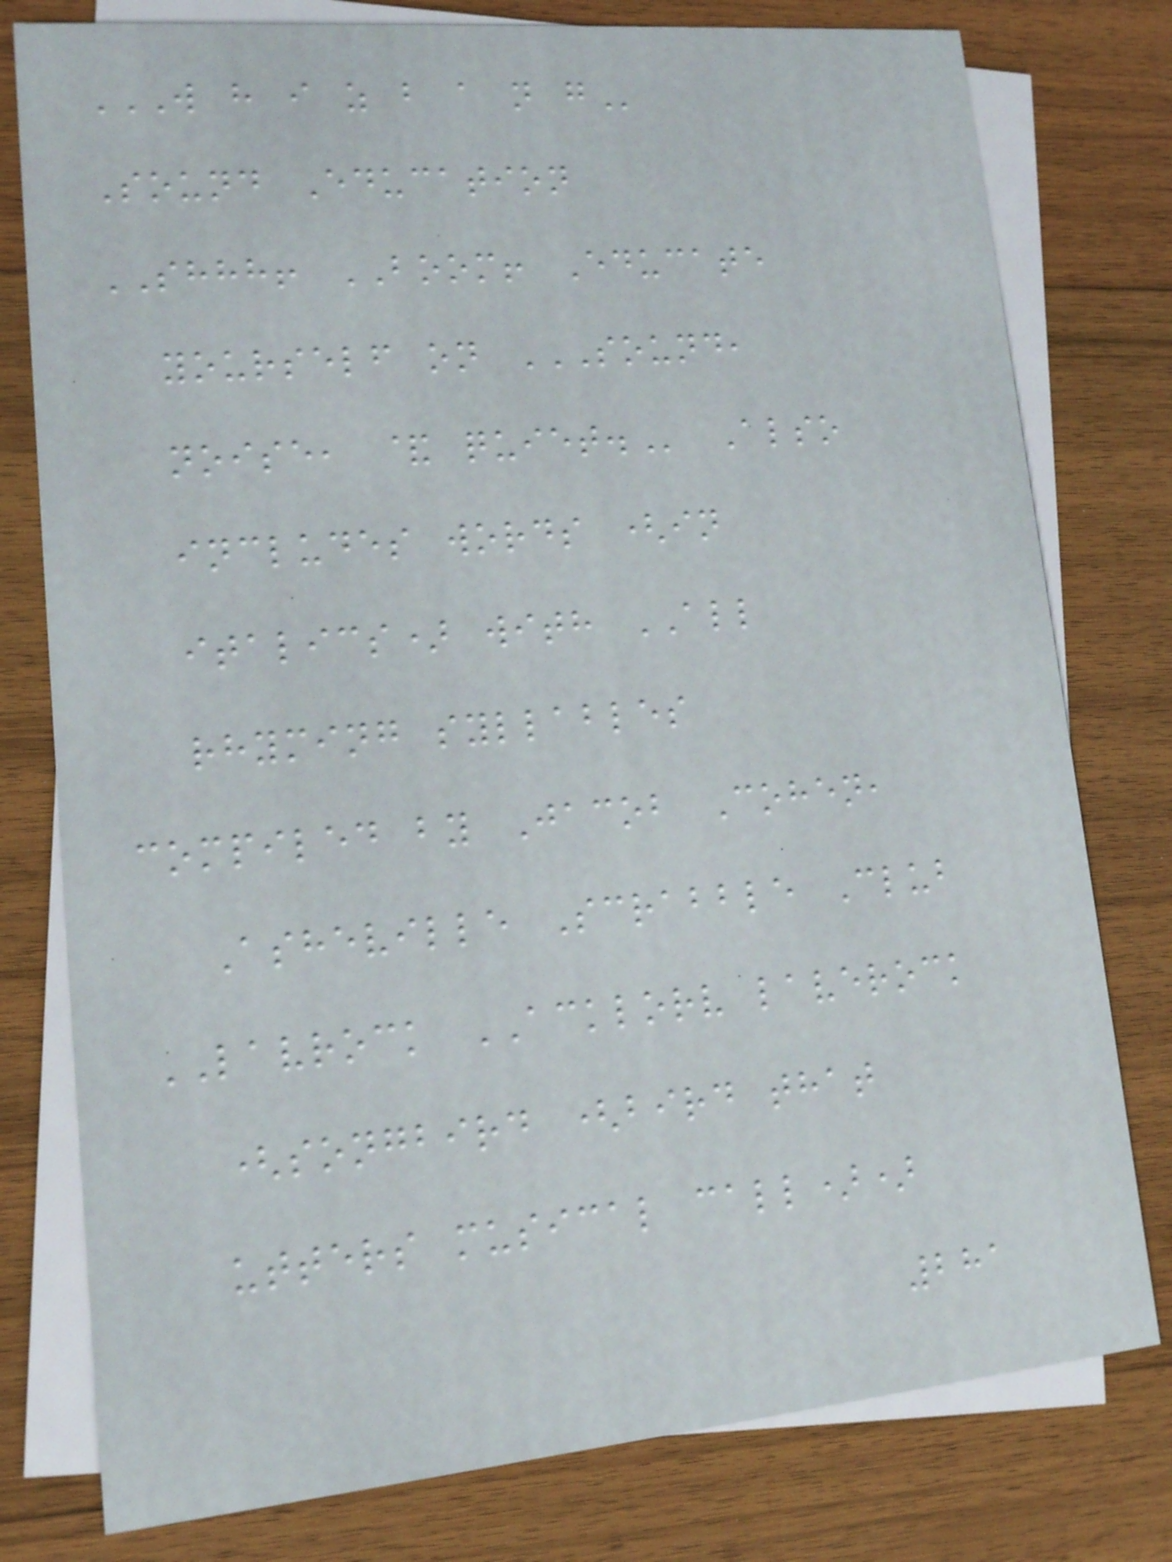W H I Z B A N G
Sound Education
SHHH! BOOM! Educate
yourself on SOUND,
NOISE, & QUIET. Also
includes words (in
italics) with ALL
rhyming syllables
compiled by Jacob Cohen,
Asheville Scrabble Club
LAVROCK ACKLORV laverock
(songbird (bird that
utters musical call))
281
